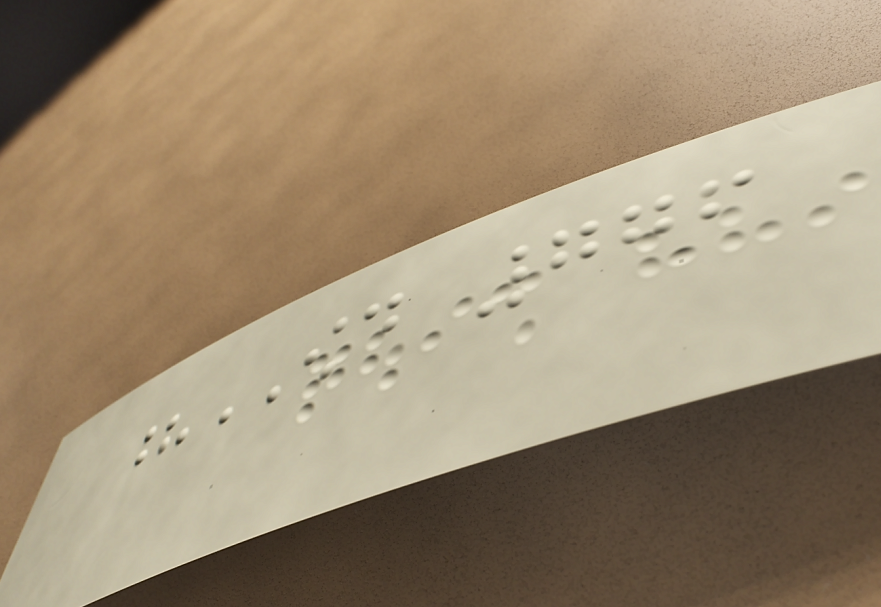?OWD 776
